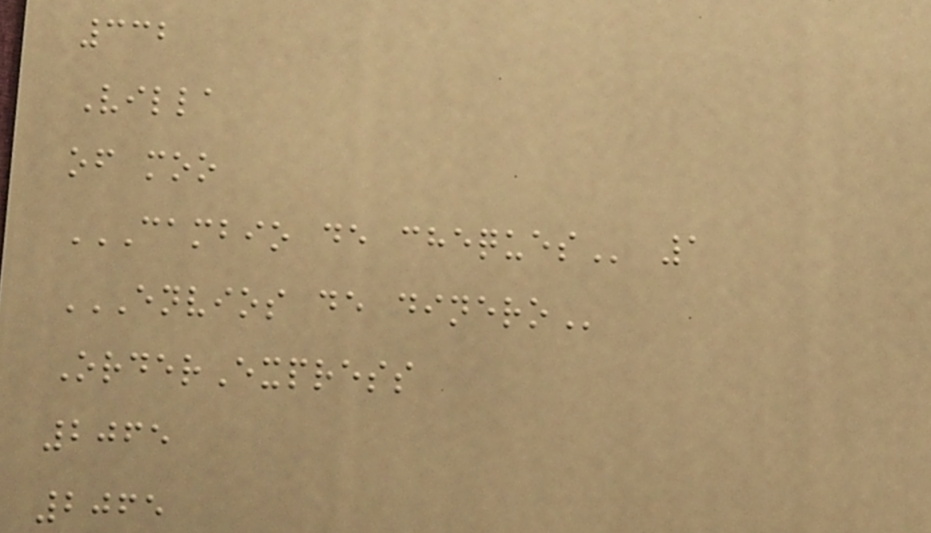332
Villa
of moo
CAMBIO DE CHEQUES 1
ENVIOS DE DINERO
OrderExpress
2065
2065
